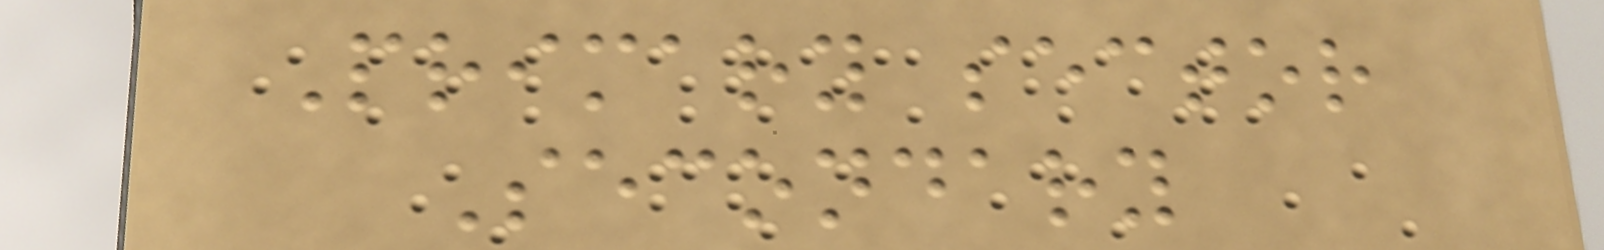Primary sector
Secondary
